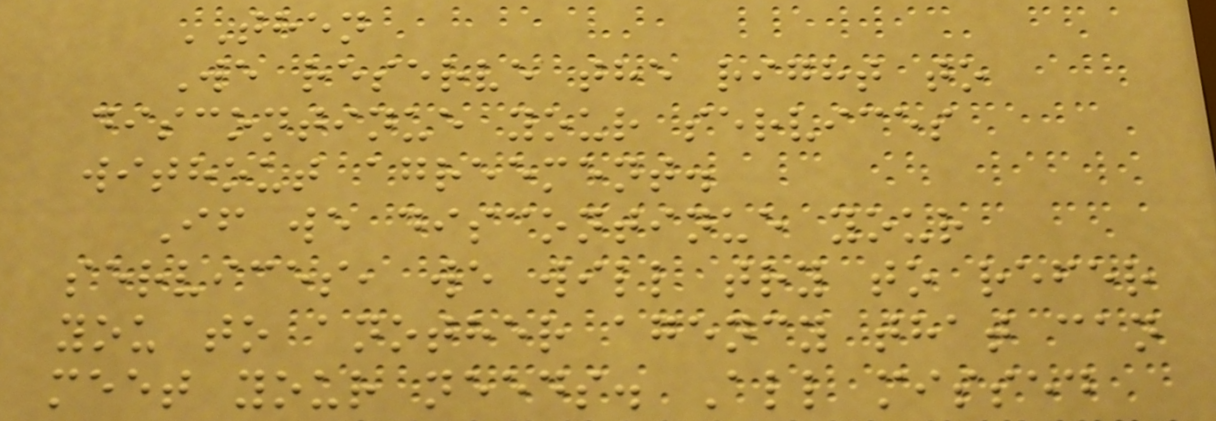THEN
We reserve the right to
discontinue your services
without agreement.
If we discontinue your
services, we will try to refer
you to another agency that can
meet your needs. All missed
